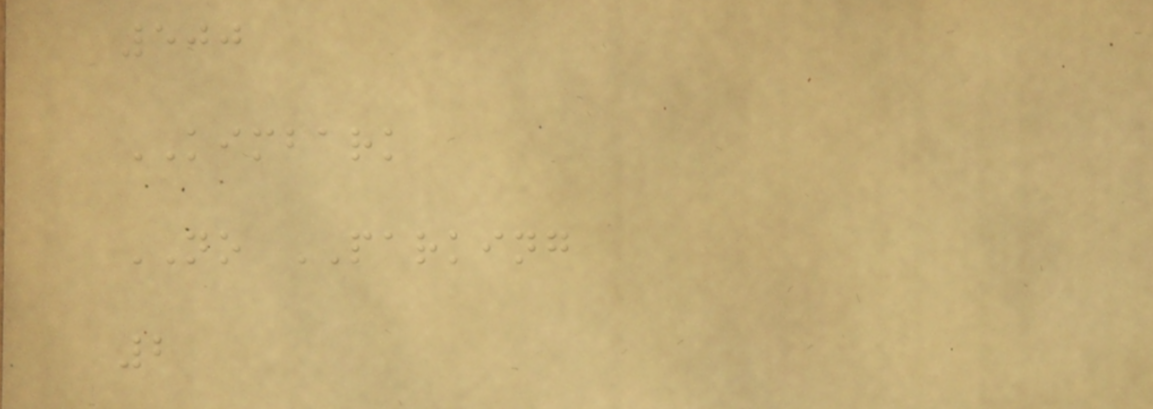500
KIMBARK
NO PARKING
2
